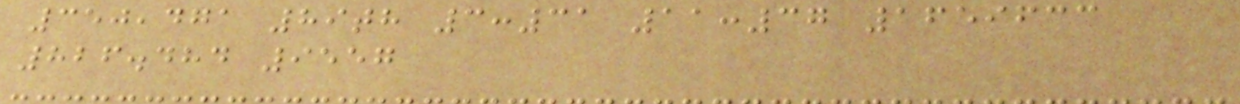350,471 89th 3:31 11:37 1659633
826.484 9557
